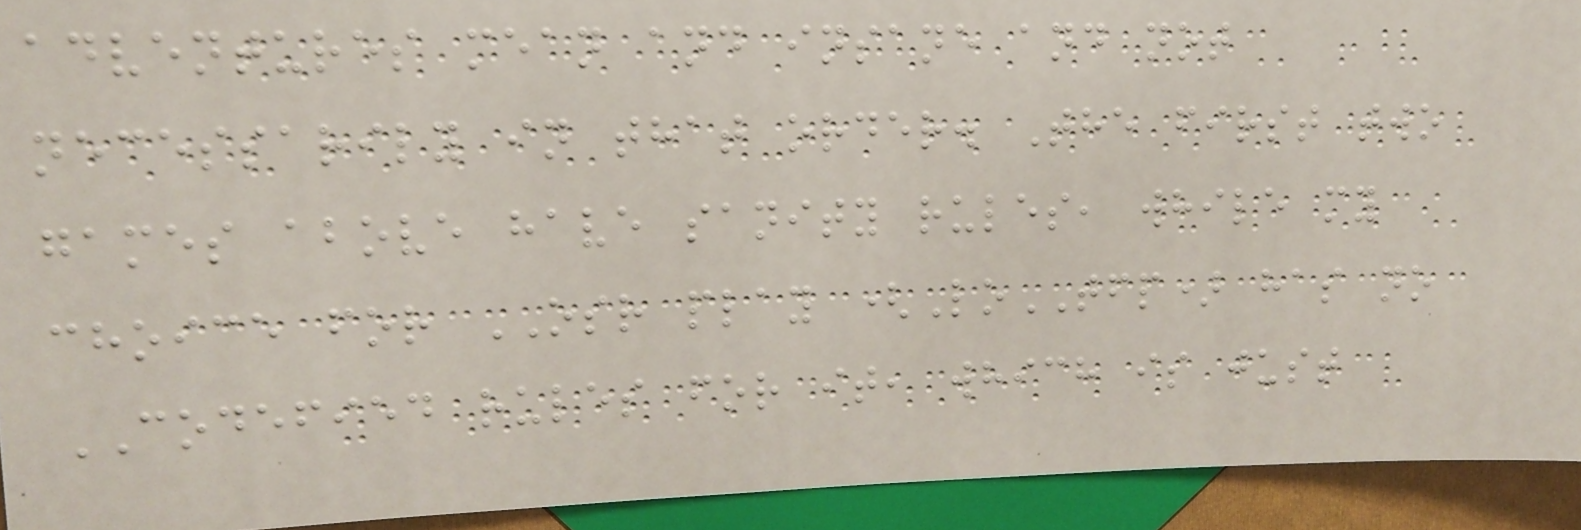adventures mean and insane and not
necessarily in that order. The first two
games above have sanity rules, while my
choice for OSR play (LoTFP) has no
CODEFIED rules for it, which is just
